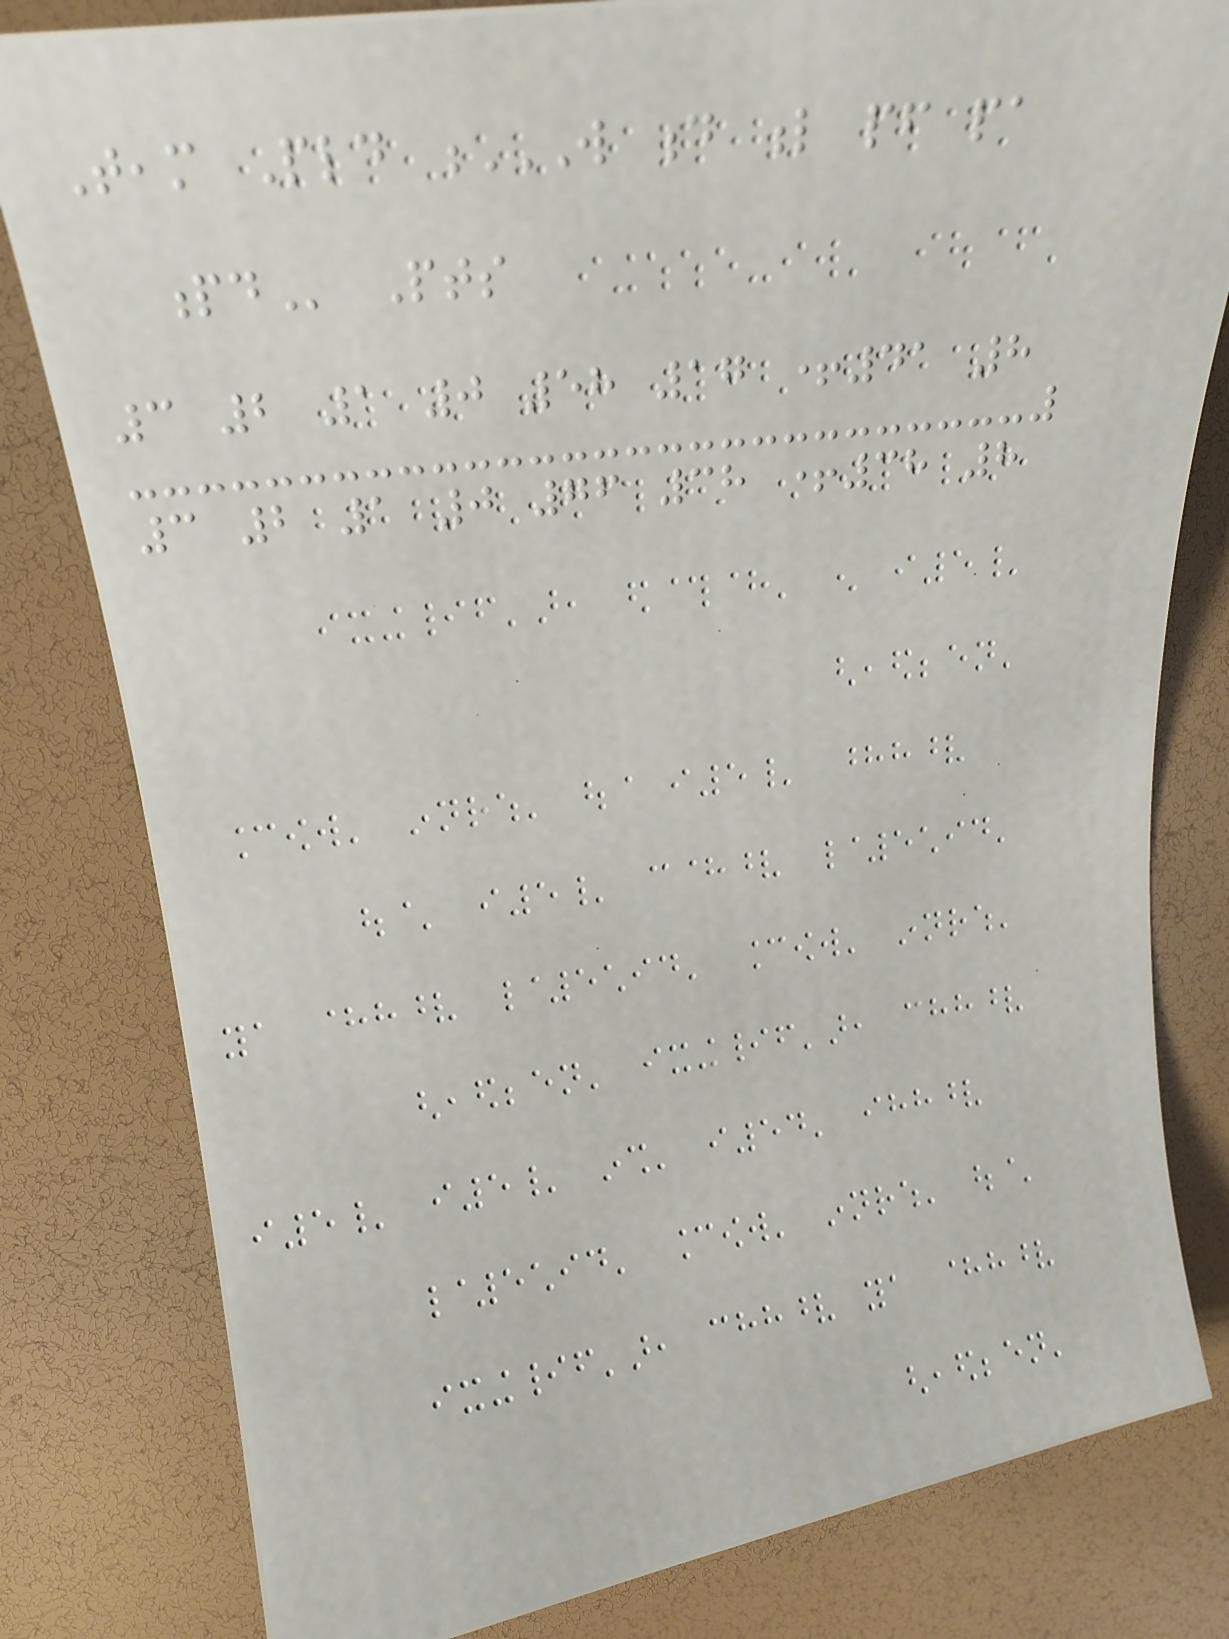Team Pld W D L PF PA
PD Pts
3 2 1 0 58 17 +41 8
3 2 1 0 76 38 +38 8
